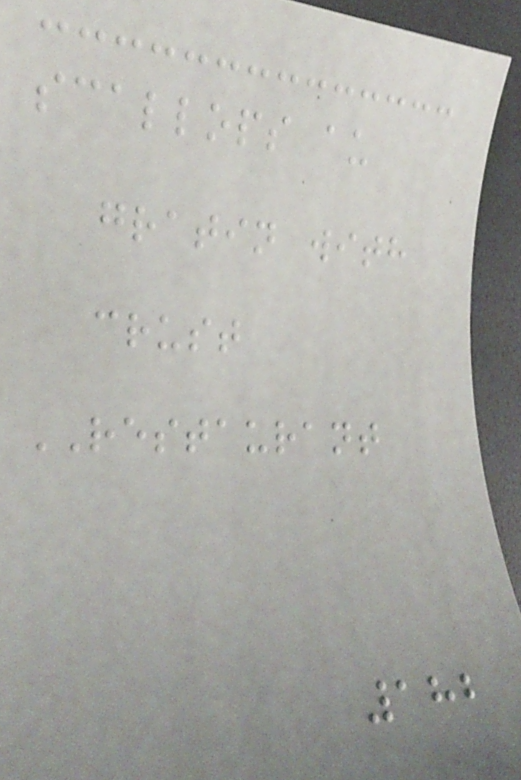scallops au
gratin with
crust
RESTAURANT
182
